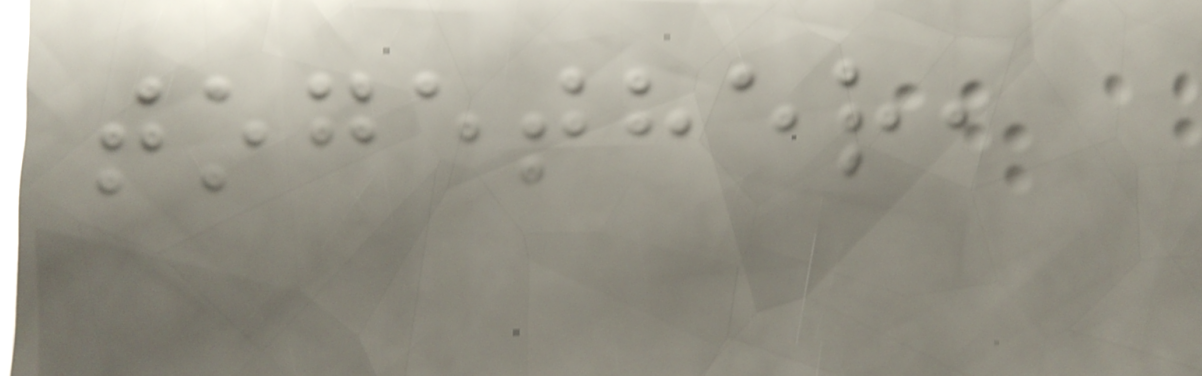together,
